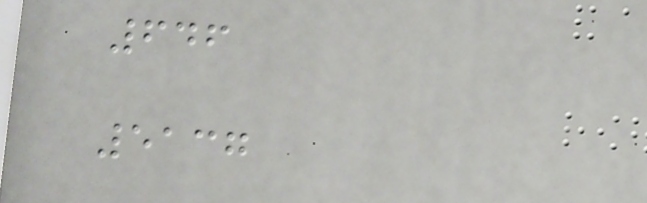646
5137
